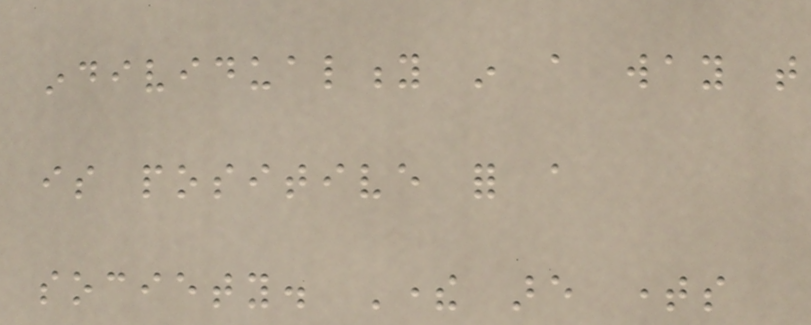individuality in a way that
is positive for a
society. There are times
